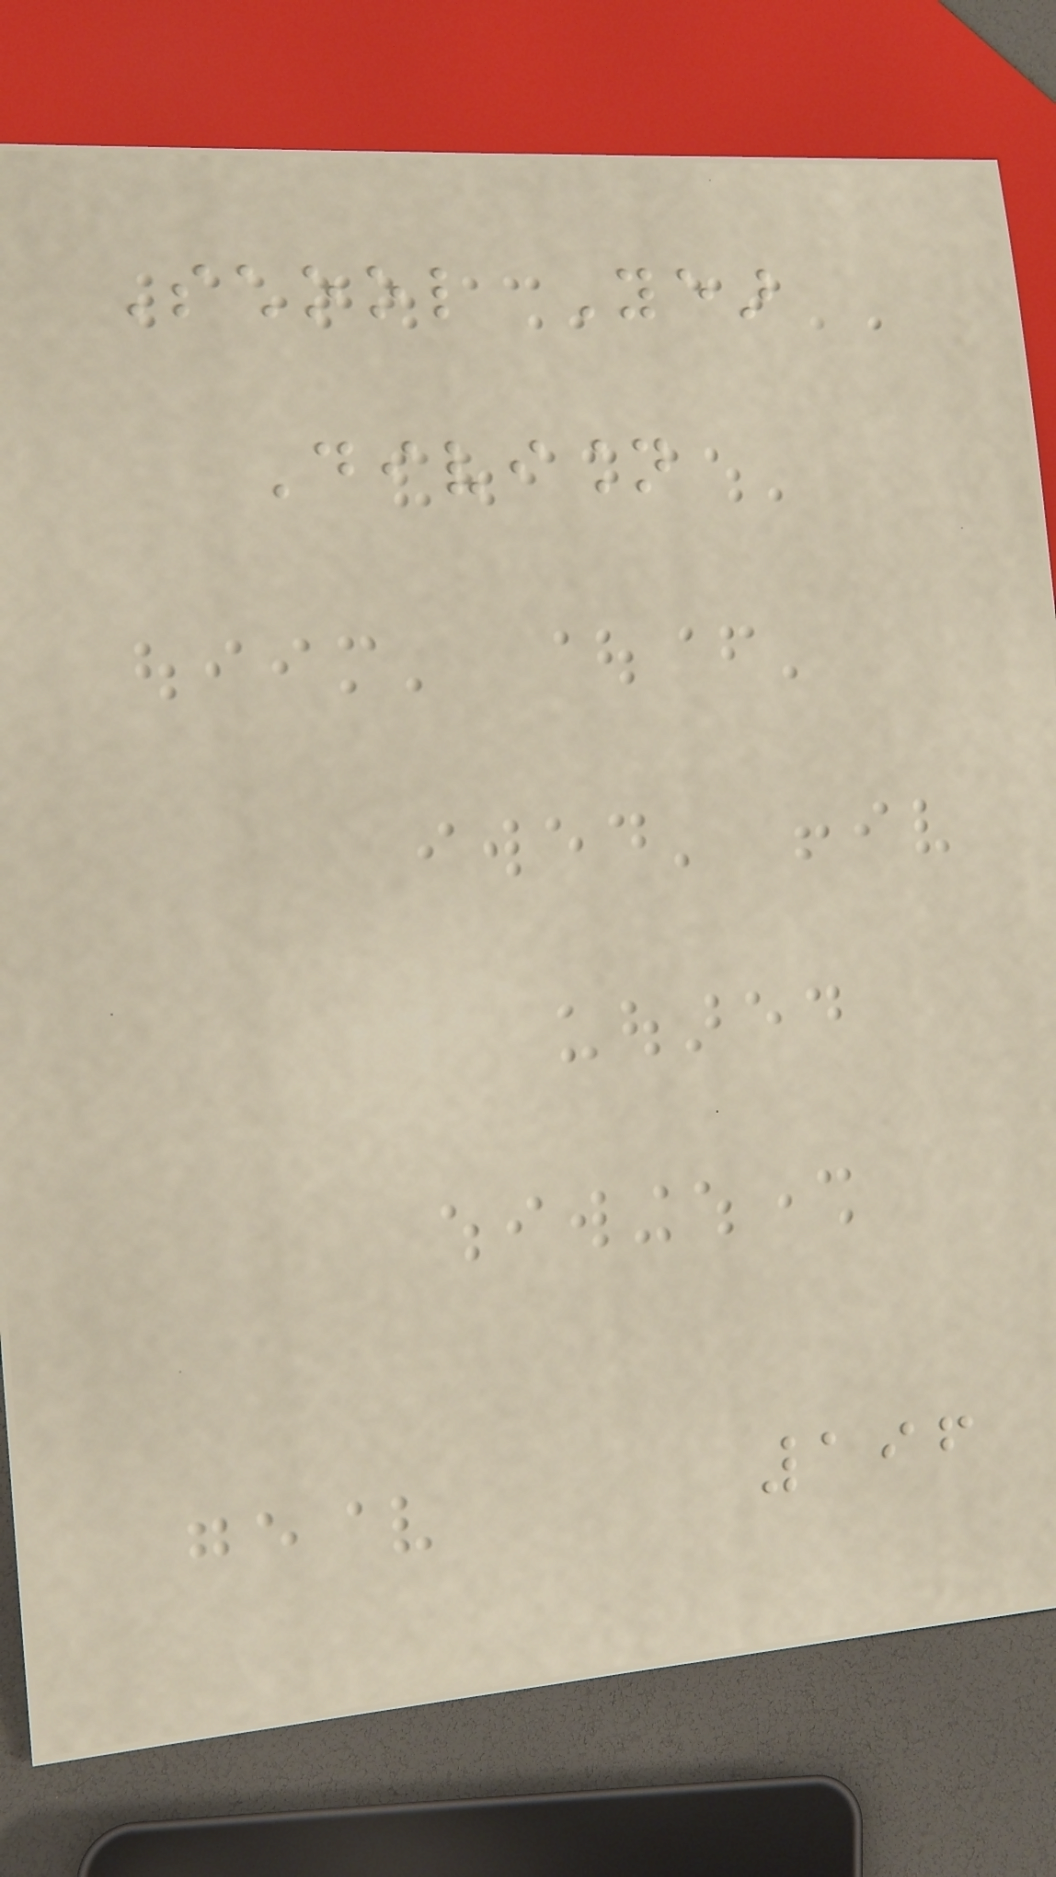School Year
Division
196
